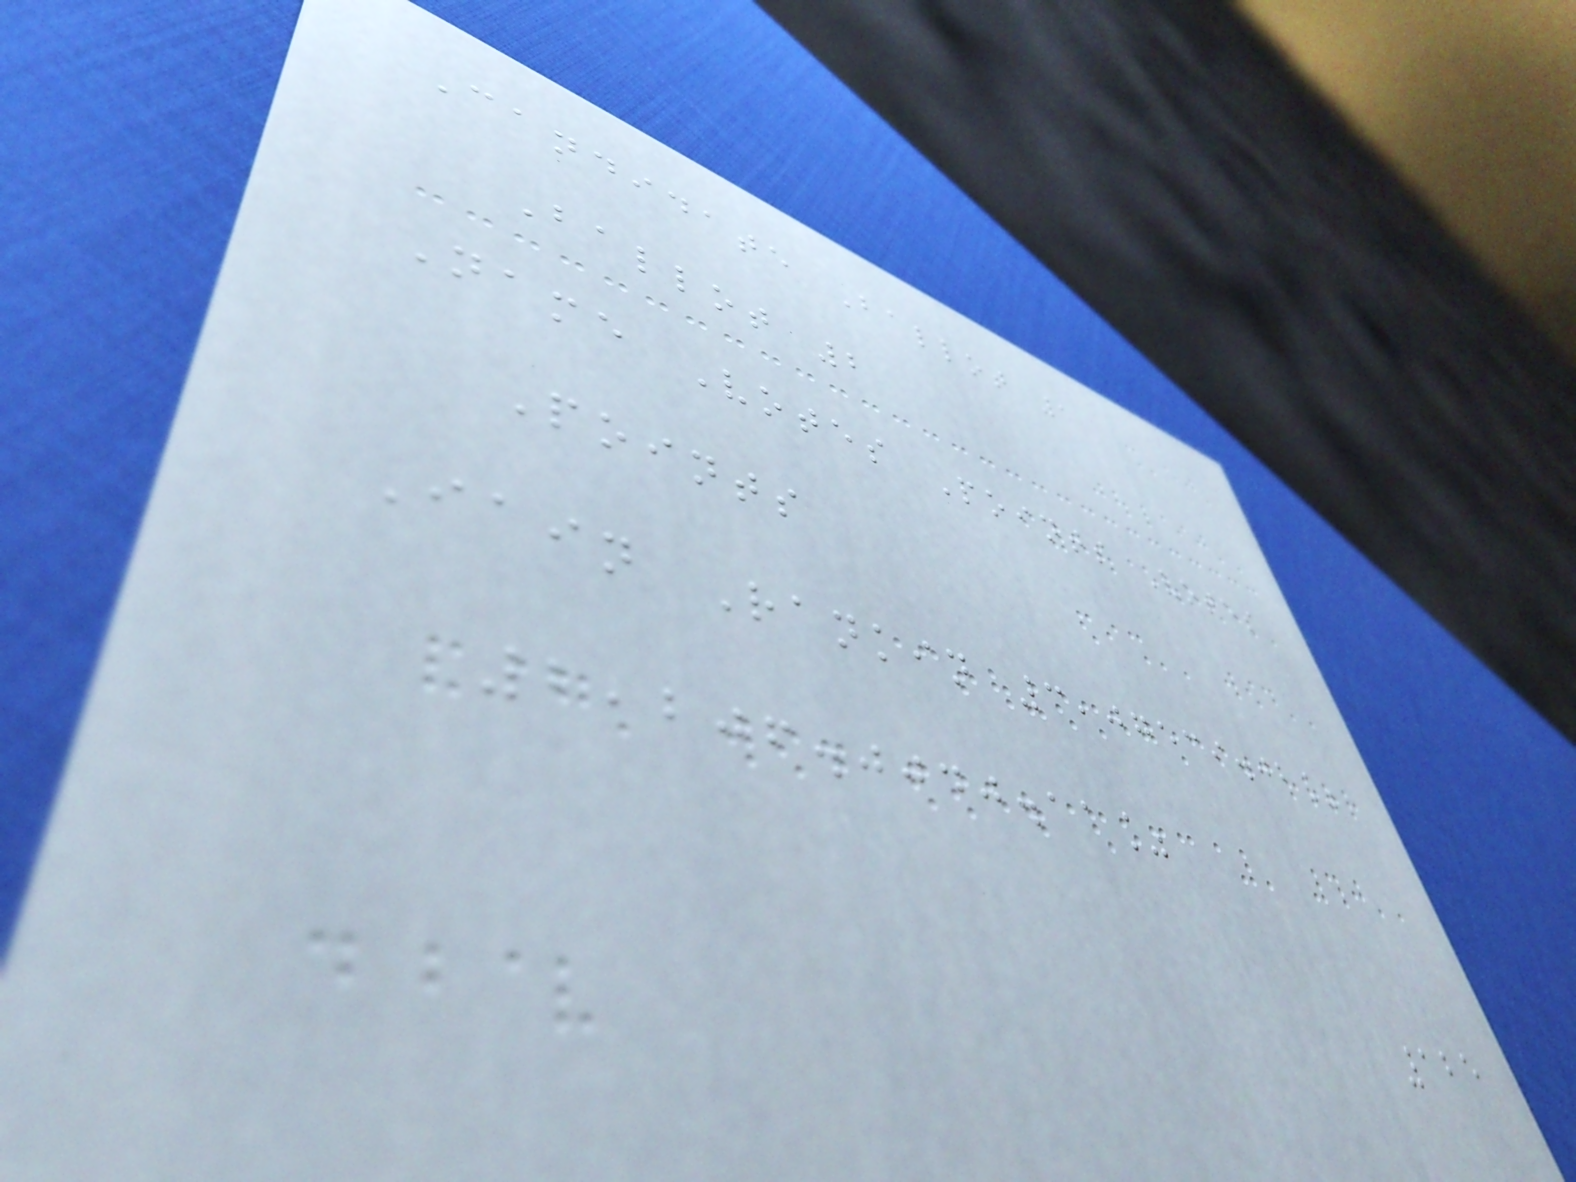Candidate Ballot 1
Ballot 2
Name Votes Points Votes
Points
Iain Rankin 3,07539.02%
2,206.0040.11%
125
